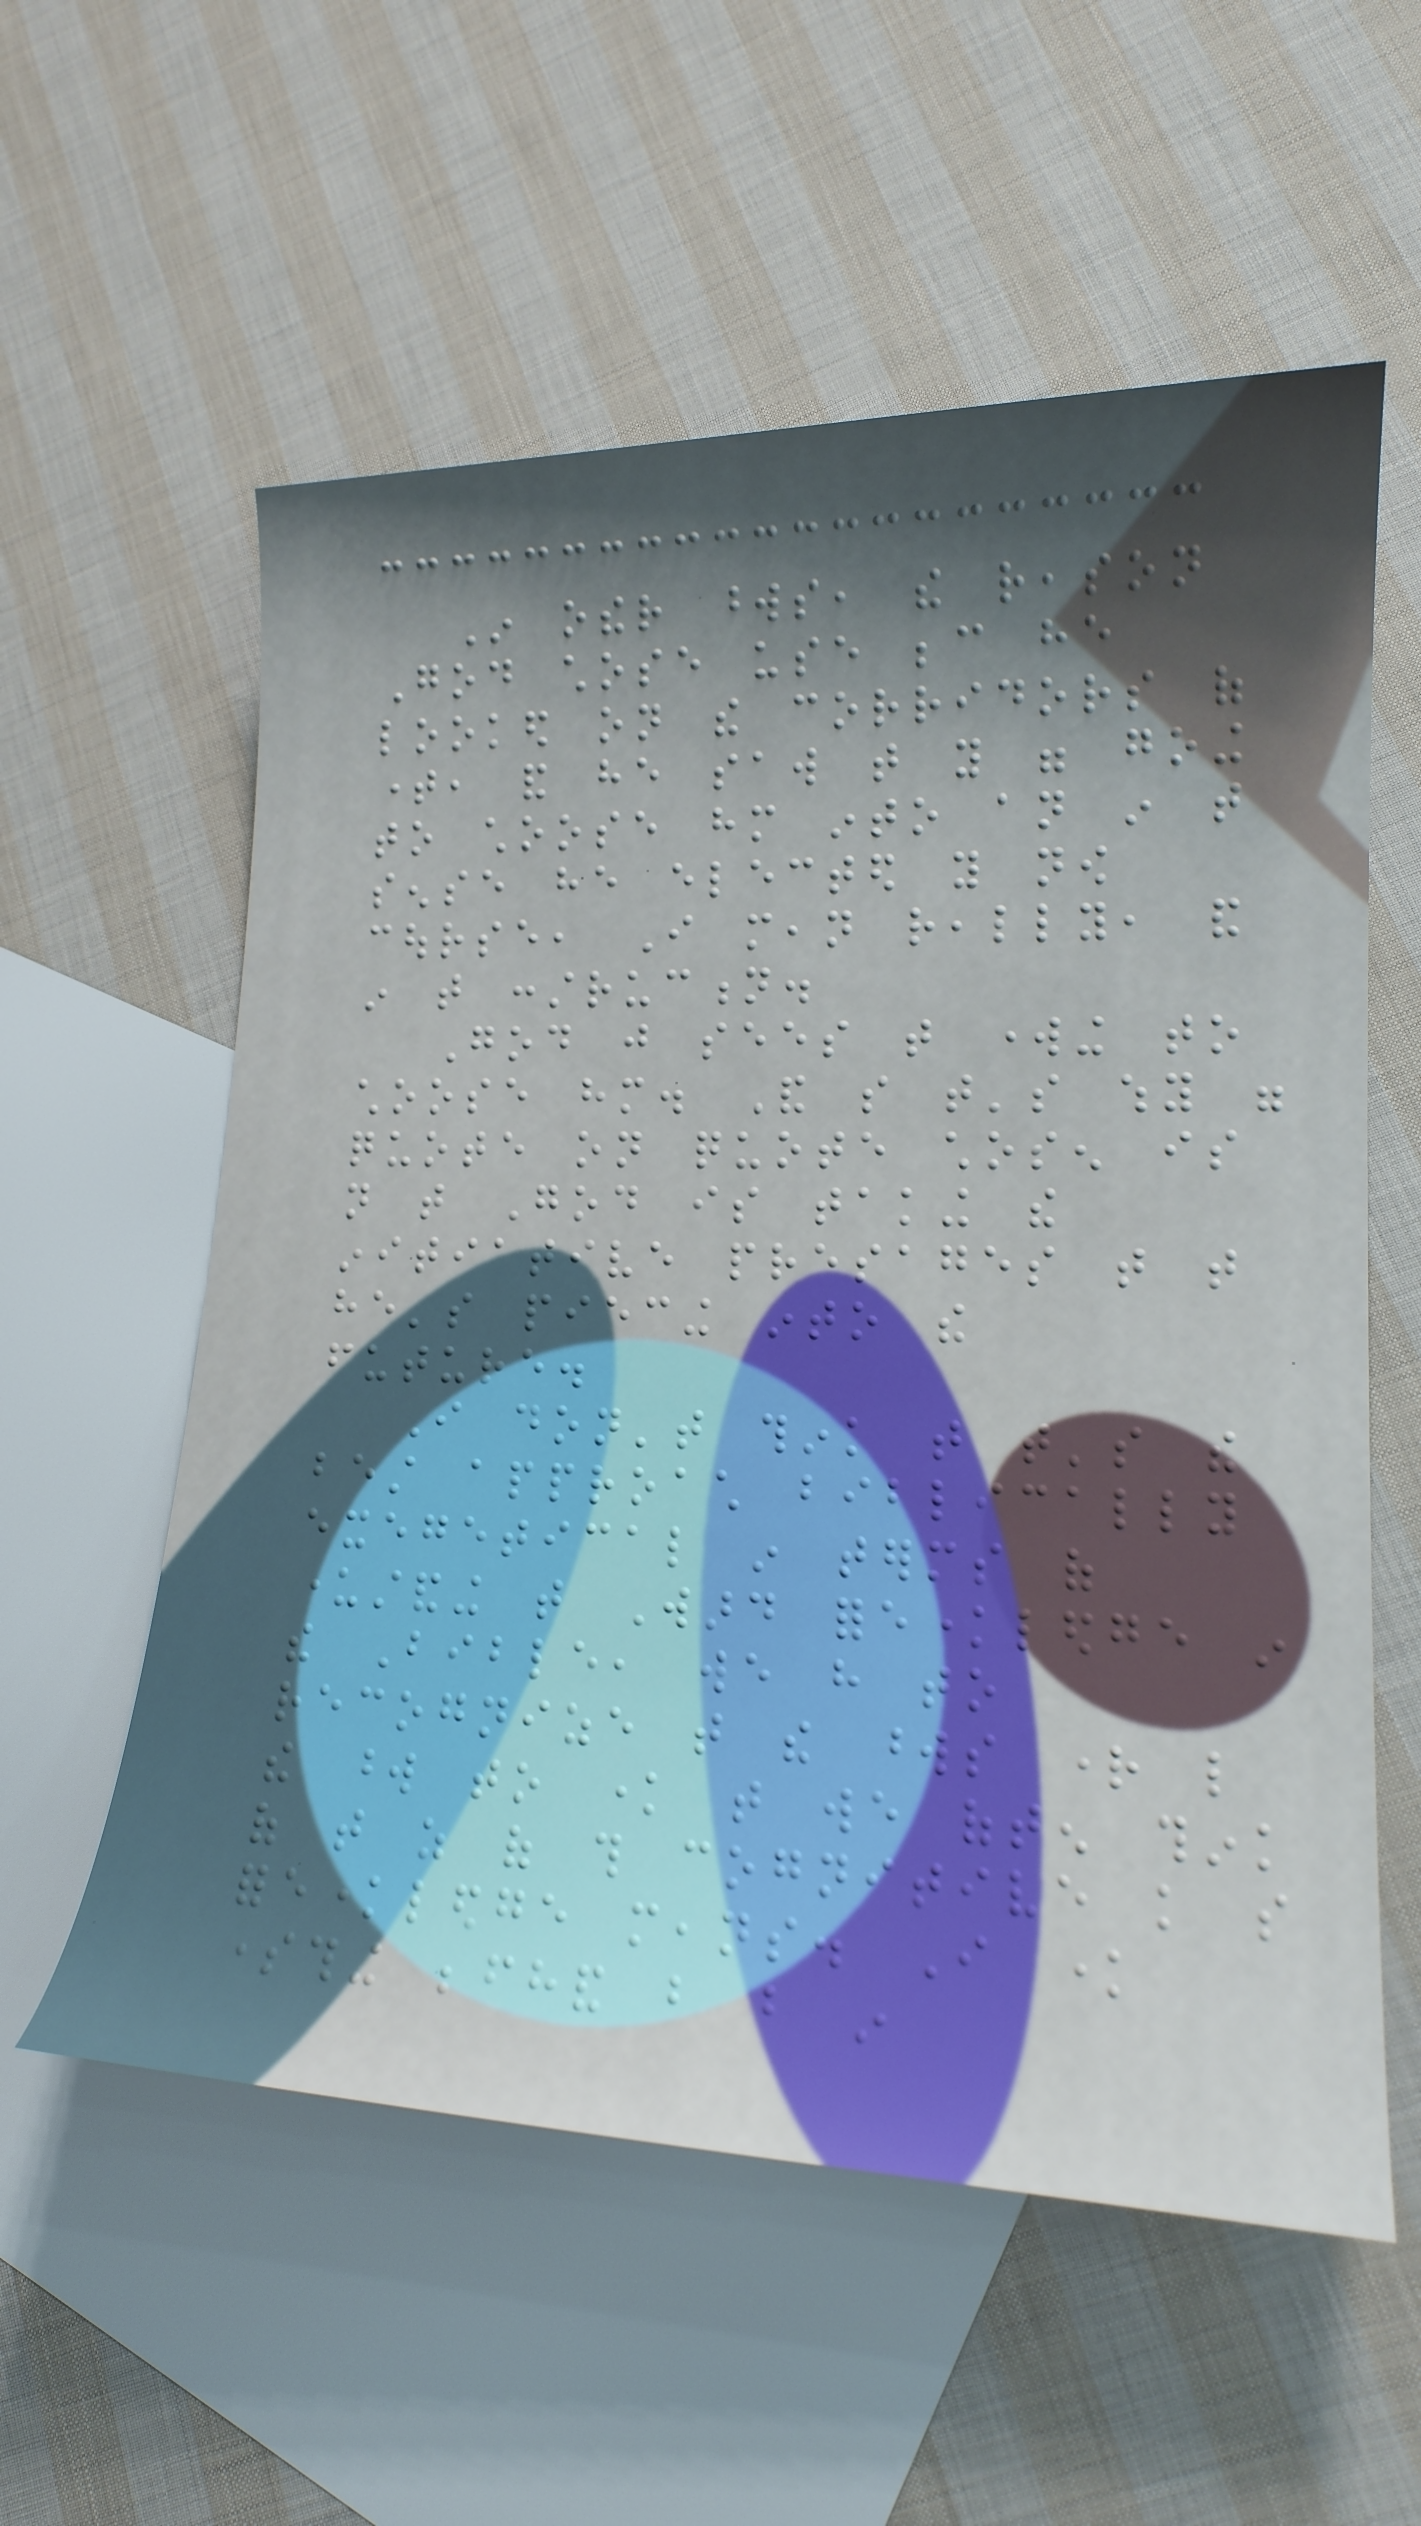In other words, the reason
God chose use because he
looked on the corridors of
time, and he saw that you were going
to choose him into an in that
sense he elected you now
course, I mean really, and
in that construction.
God just sees that working to
choose him. And so that's why were
quote on quote chosen is
not that God is taking the
initiative presages that that
he's piecing into the
future.
I don't think that that's the
best approach biblically
exegetical in terms of
understanding that Ward foreknowledge in
the Bible, we have to
recognize that the words right like
the word to know that we often think
of that as of this cognitive knowledge so
foreknowledge means. I know
something beforehand but but in
